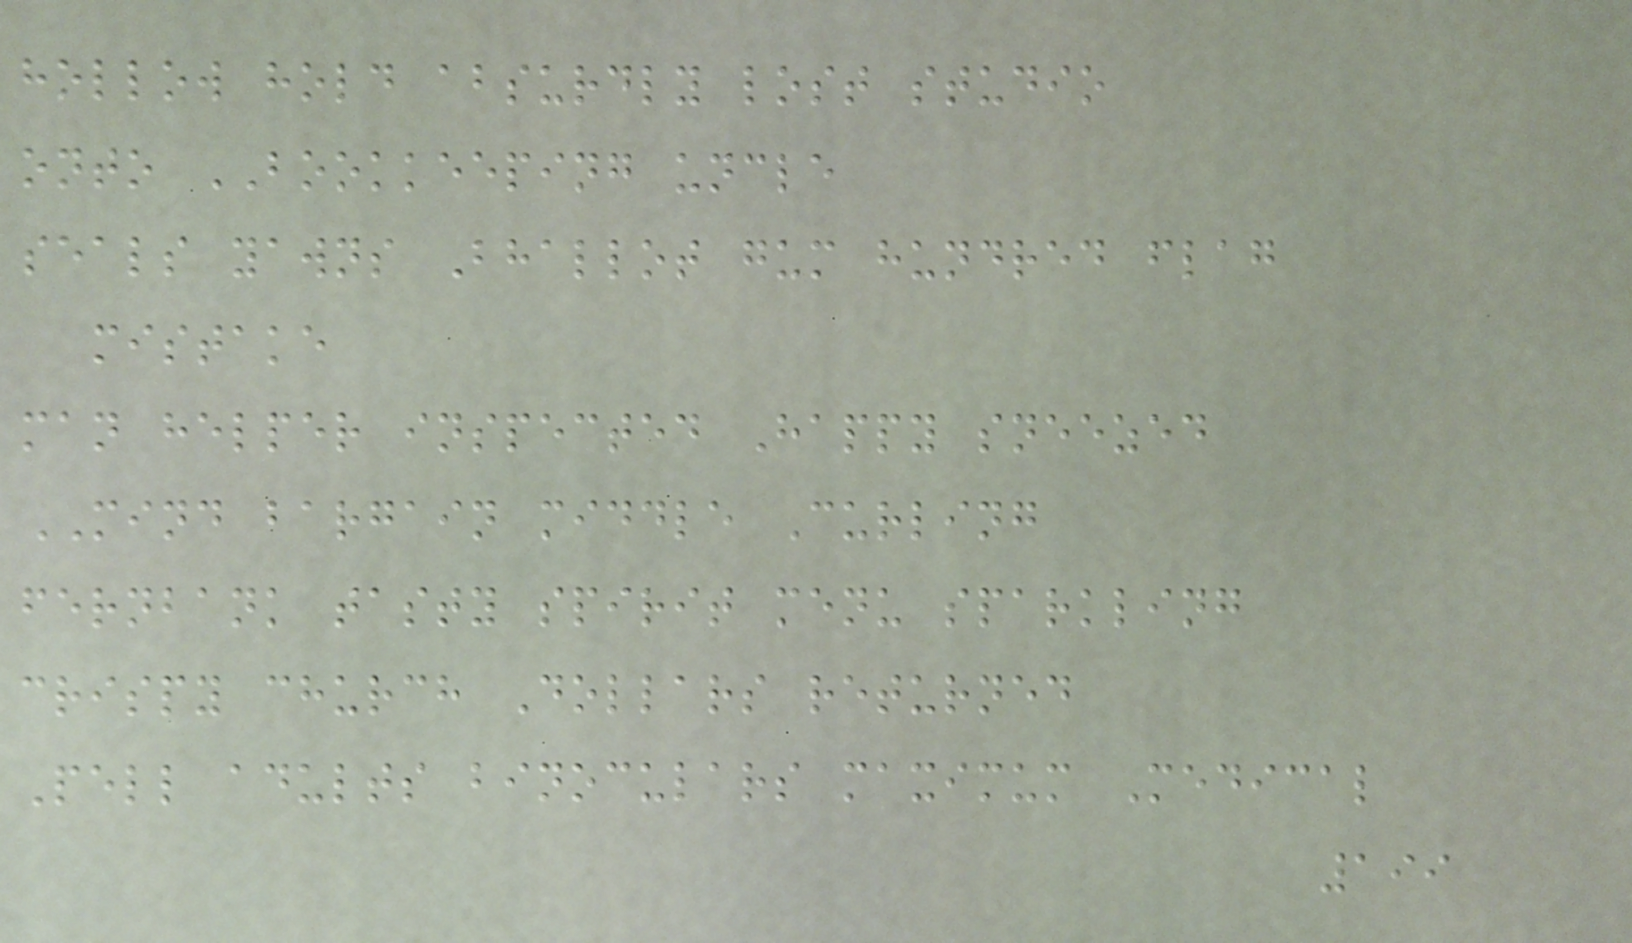hollow hold absurdly lost studio
onto BOOKKEEPING uncle
seals yawns Bhallot gum hundred flag
mistake
man helper inspected Happy sneezed
MIND bargain middle Curling
fernbank tasty spirit menu sparkling
crispy church Dollars returned
Pell adults binoculars maximum Medical
199
